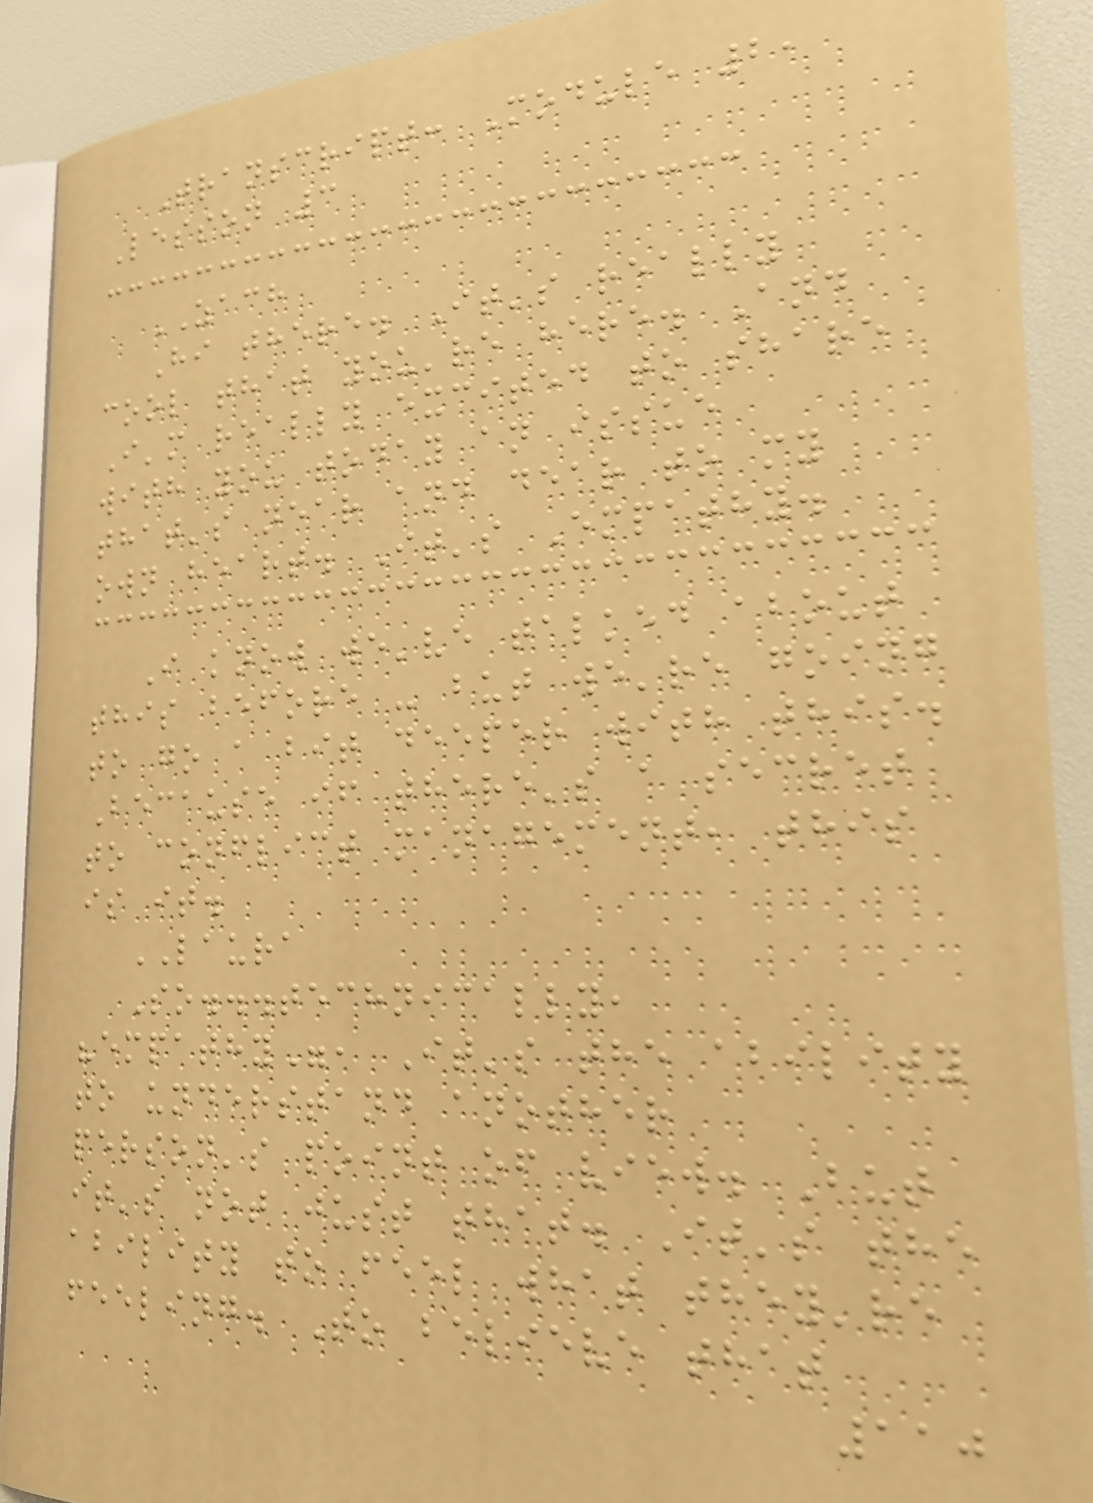Transcript: Module 2,
Lesson 3
ZACH
Hi there. It's really
cool that you're here. And
I'm really excited to share
with you today an issue
that's near and dear to my
own heart. It's Empathy.
I know we've talked about
this before - but we're going
to go a bit deeper with this.
Because if there's a secret
to conflict management, this
is it.
LAURA
So...technically,
"empathy", It's the ability
to understand another
person's point of view. But
it's not just that. It's the
ability to feel what they're
feeling. To believe that
110
